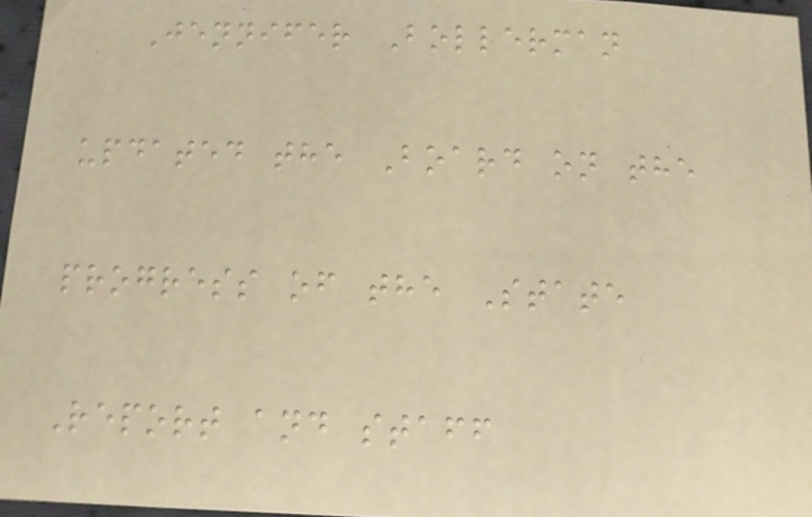Jennifer Bollerman
updated the Board on the
progress of the State
Report and staff
